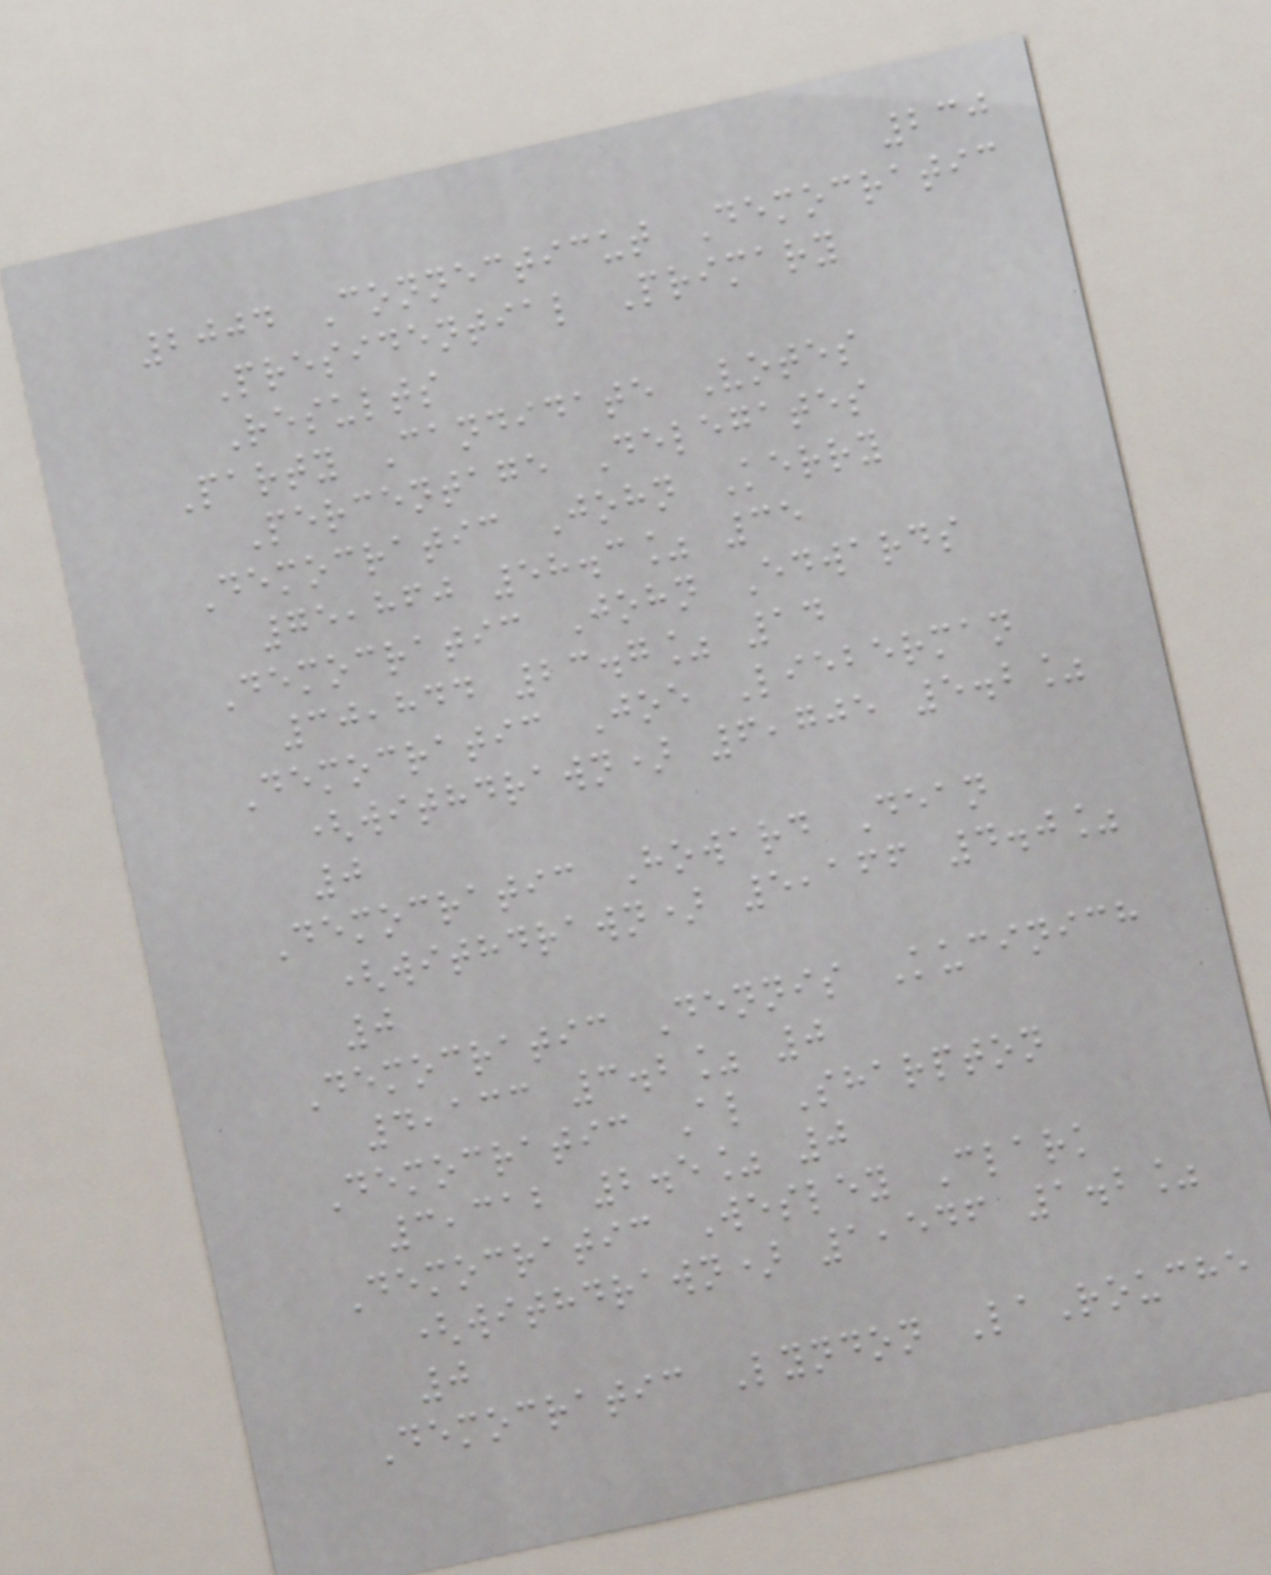230
2004 Connecticut Democratic
Presidential Primary
Results
Party Candidate Votes
Percentage Delegates
Democratic John Kerry
75,860 58.3% 35
Democratic John Edwards
30,844 23.7% 14
Democratic Joe Lieberman
(withdrawn) 6,705 5.2%
0
Democratic Howard Dean
(withdrawn) 5,166 4.0%
0
Democratic Dennis Kucinich
4,133 3.2% 0
Democratic Al Sharpton
3,312 2.5% 0
Democratic Wesley Clark
(withdrawn) 1,546 1.2%
0
Democratic Lyndon LaRouche
